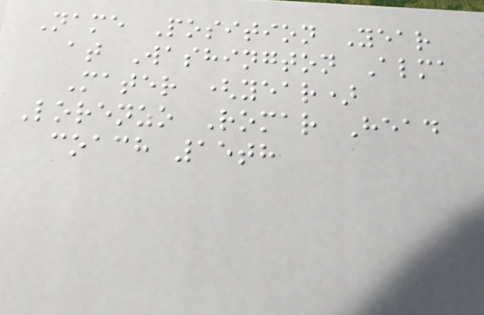Name Position Year
at Washington Alma
Mater (year)
Lorenzo Romar Head
coach 15th
